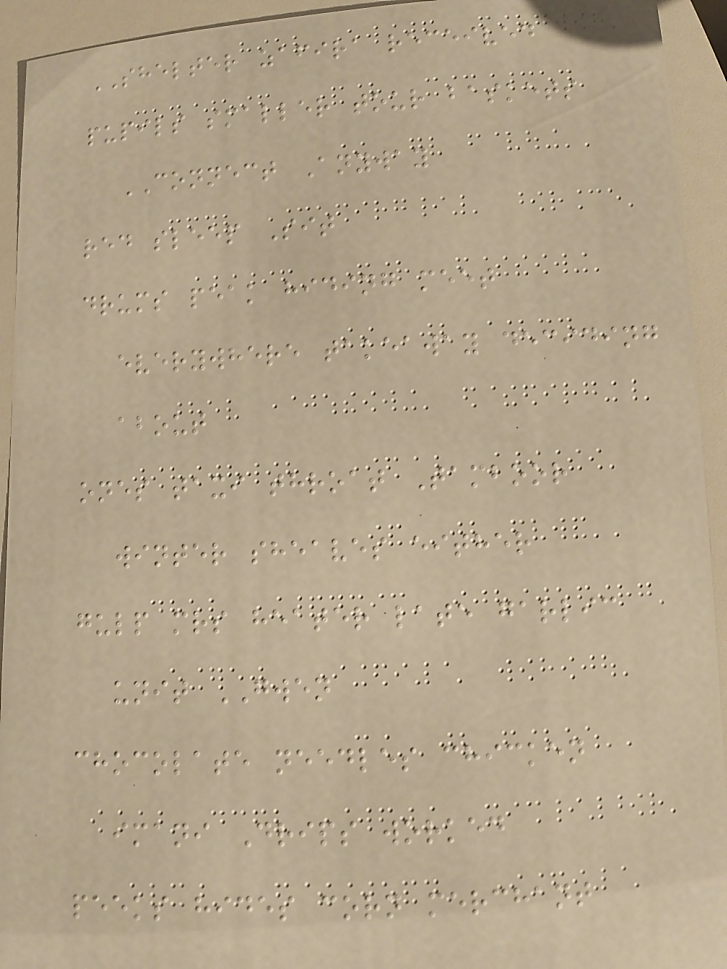SHELTER zafira received
pupils smaller tour baskets
CONNECT Anyway
red sleep Sit
drums peak hiding meet
everywhere takeaway deciding
about
ones taxi throat Tamboor
winter sheaves either
gulp mrs heater late garlic
unit GWEN
chocolate needles chicken
imani Drips worked
peeks hides corn merchant
